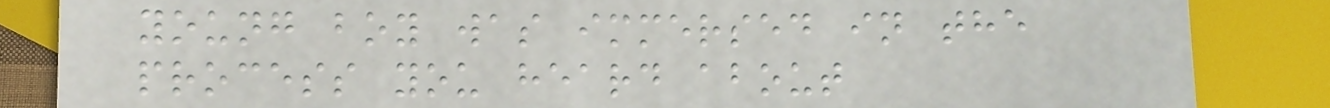young boy was immersed in the
process you heard about
